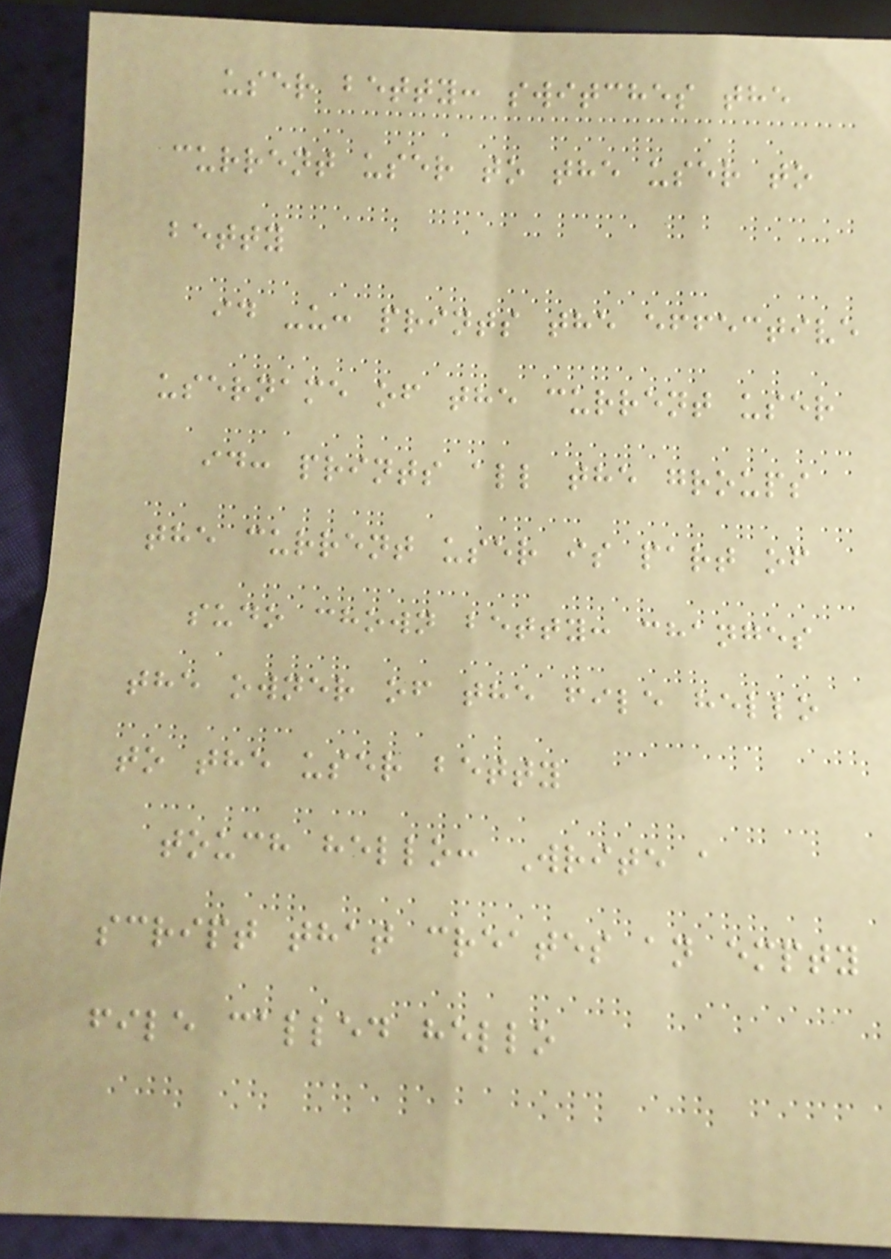user betty: switches the
current user to the user to
betty
id -u: prints the effective
username of the current user
id: prints all the groups
the current user is part of
sudo chown betty: changes
the owner of the file hello
to the user betty
touch hello: Write a
script that creates an empty
file called hello
